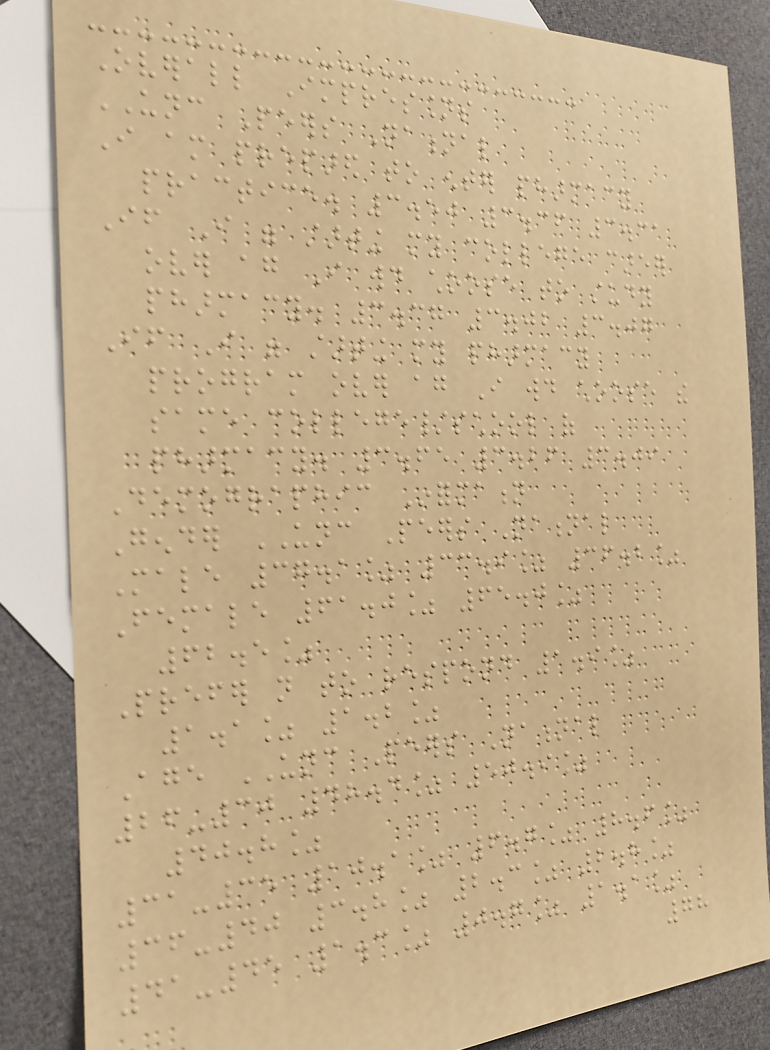Overall Impressions
UNC Peers National
I am prepared to enter pharmacy
practice. 3.50 3.36 3.31
If I were starting my college career
over again I would choose to study
pharmacy. 3.37 3.02 3.07
If I were starting my pharmacy
program over again I would choose the
same college/school of
pharmacy. 3.65 3.26 3.09
Demographic Information
Gender UNC Peers National
Male 37.1% 33.9% 36.2%
Female 61.0% 65.0%
62.5%
Prefer not to respond 1.9%
1.1% 1.2%
Age UNC Peers National
26-30 48.4% 50.9%
40.8%
31-35 10.1% 6.7% 8.6%
36-40 3.8% 2.3% 2.8%
41-45 1.3% 0.7% 1.1%
78
